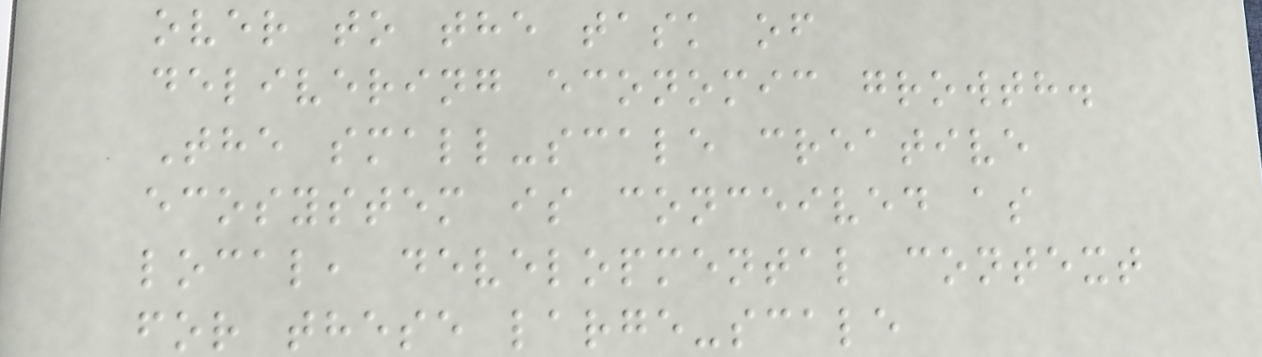over to the task of
delivering economic growth.
The small-scale creative
ecosystem is conceived as
local, developmental context
for these large-scale
